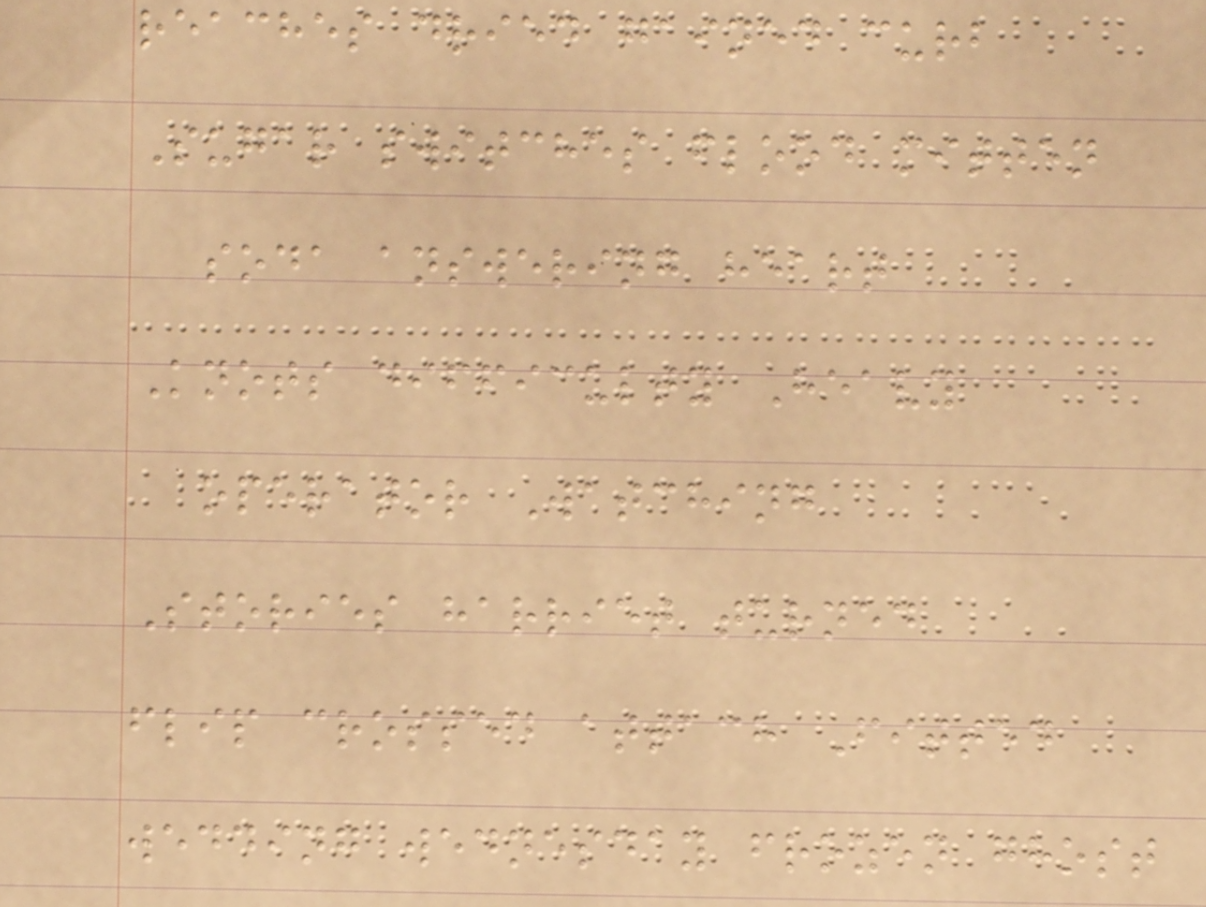reaches dried gained curb
Sugar switches flood mitten
soda answering heart
Knots difficulty Heavy
operator Watching
Stories harriet turned
flip crossed attach Fitted
wedding wednesday frozen ghost
